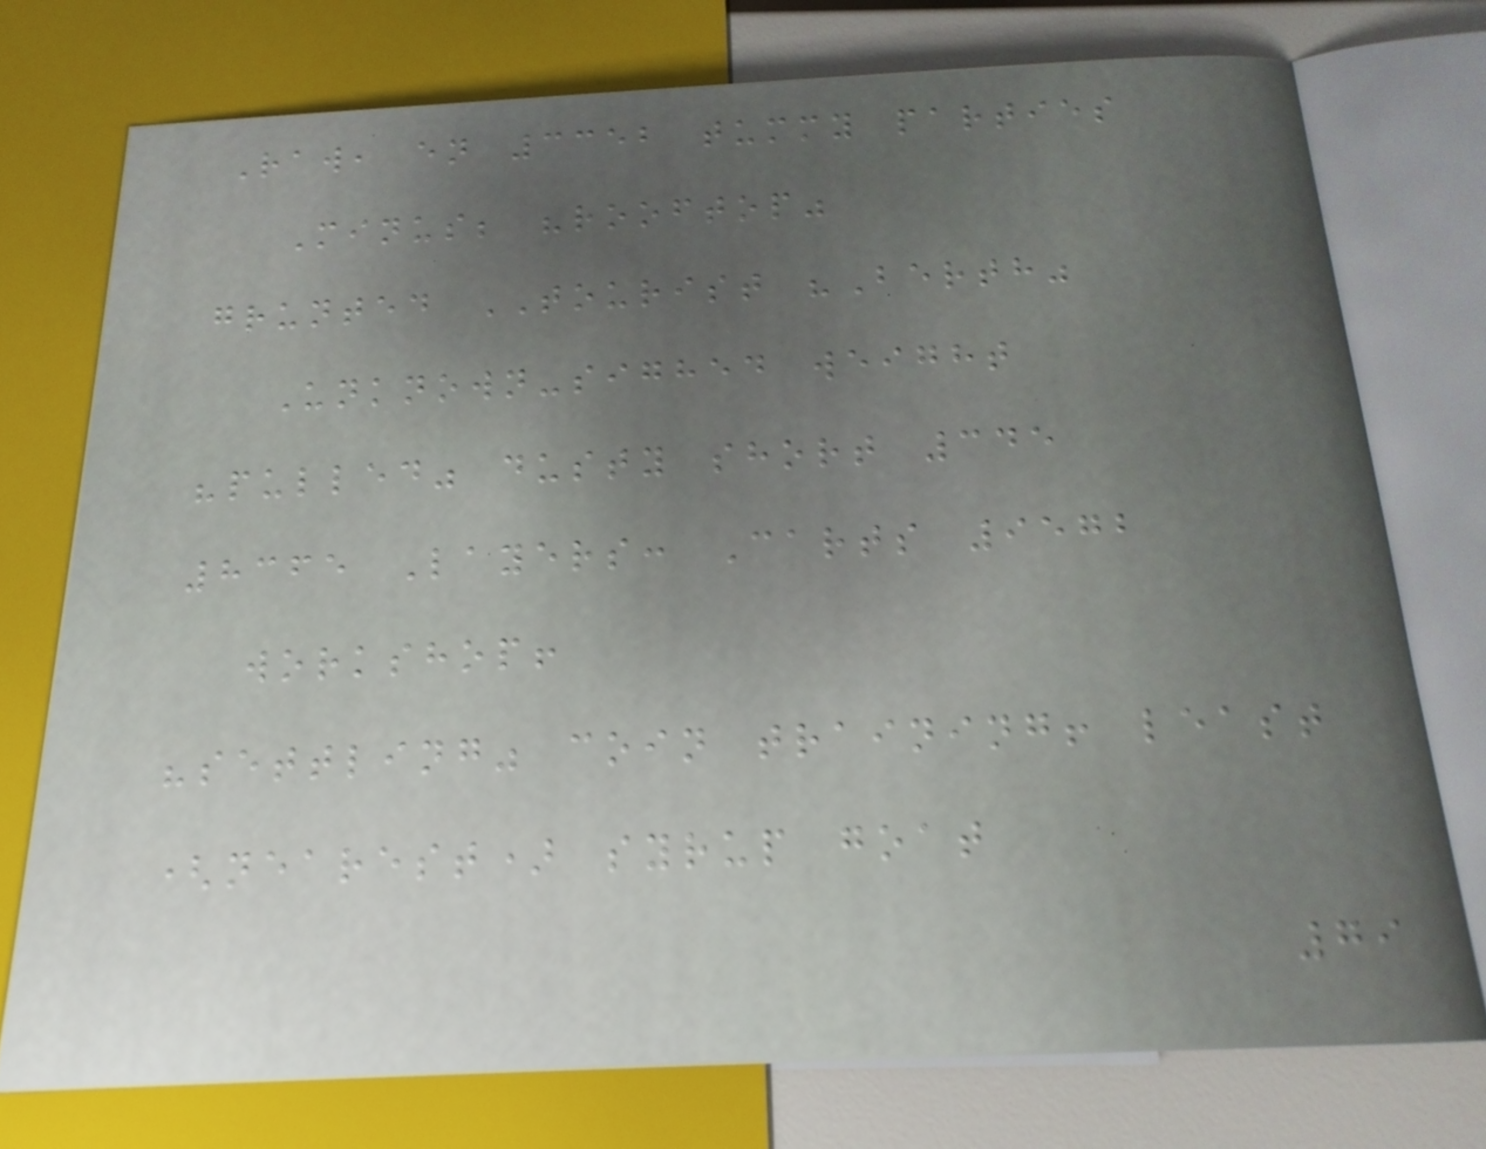Raw, en 3352 tummy parties
Minus; "rooftop"
grunted TOURIST "Berth"
Unknown-sighed weight
"pulled" dusty short 345
8365 Layers: Carts 9572
workshop!
"settling" coin training! least
(nearest) syrup goat
79
